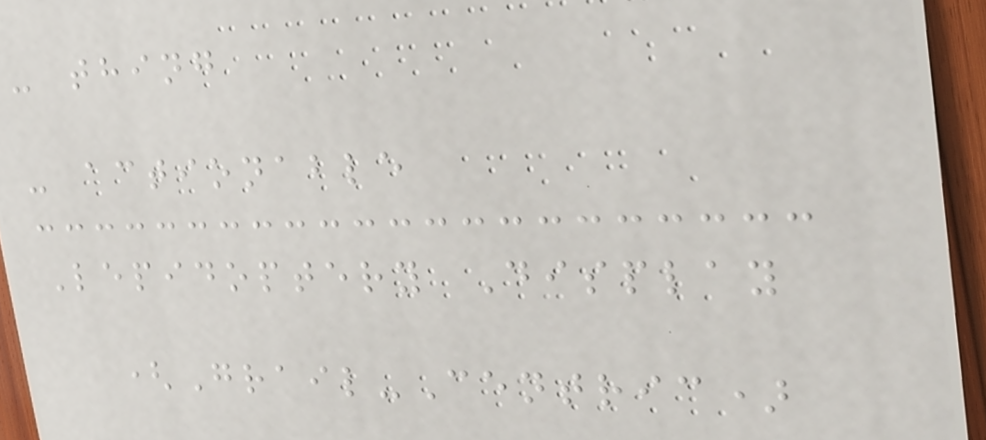- thing
- actionable
Lepidoptery Display
(Grail-Centric)
